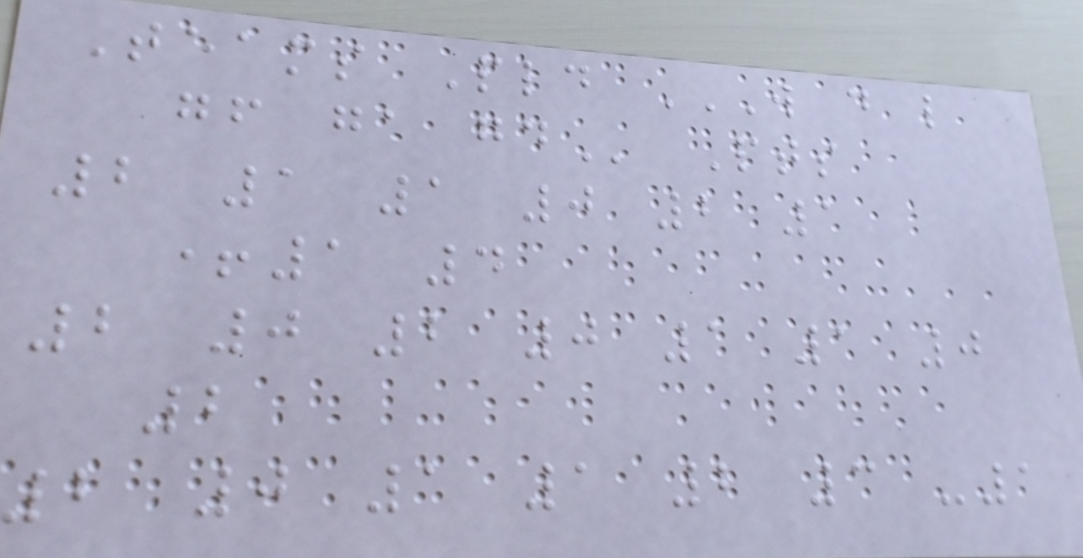Teams Pld W D L
GF GA GD Pts
2 1 1 0 2 1
+1 4
2 0 2 0 1 1 0
2
2 0 1 1 2 3 -1
